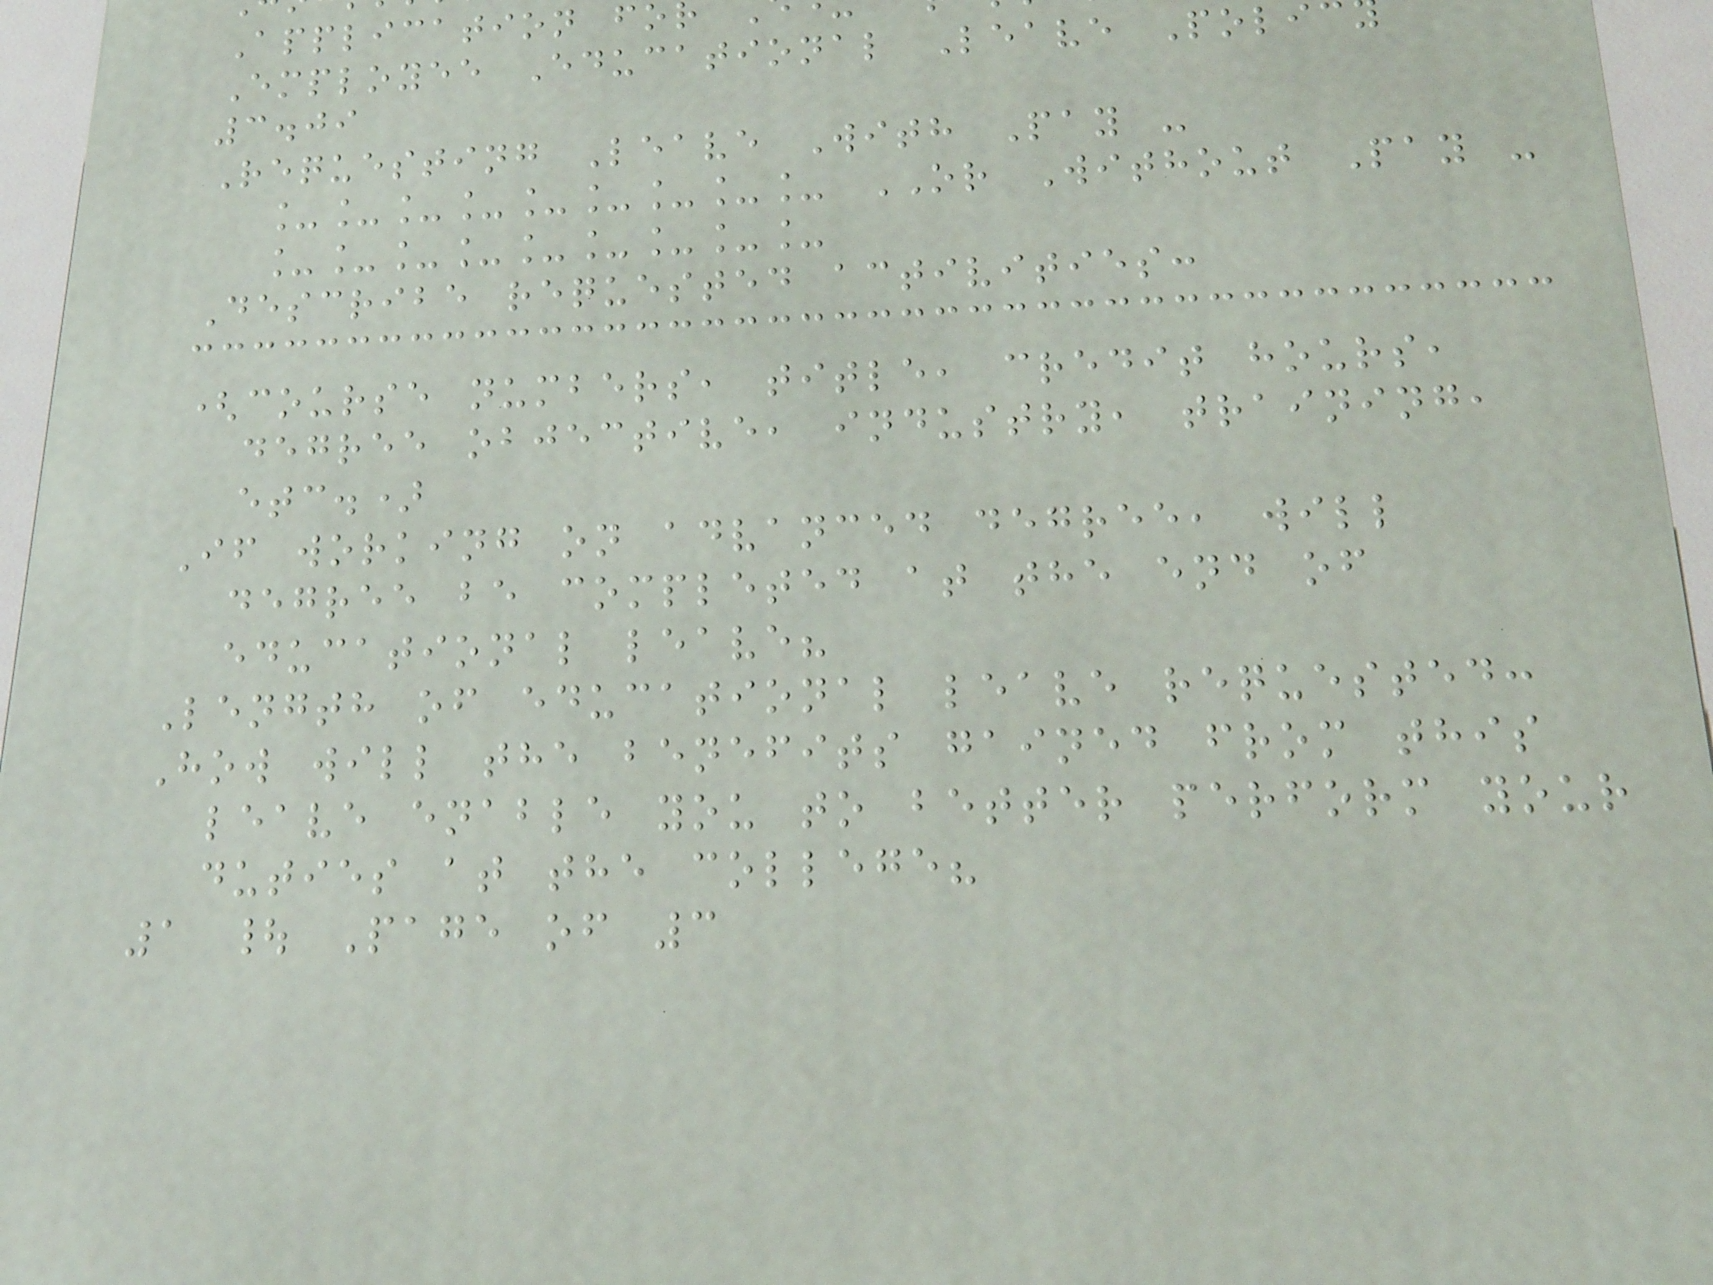Application fo
Employee Educational Leave Poli
3.09
Requesting Leave With Pay -
_________ OR Without Pay -
_________
Describe requested activities:
(course numbers, title, credit hours,
degree objective, industry, training,
etc.)
If working on advanced degree, will
degree be completed at the end of
educational leave?
Length of educational leave requested:
How will the benefits gained from this
leave enable you to better perform your
duties at the college?
1 | Page of 3
